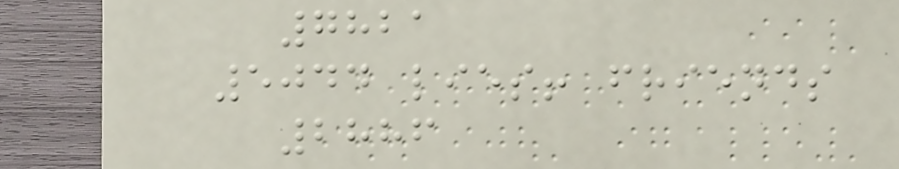7821
5044 lies! friends
2886
